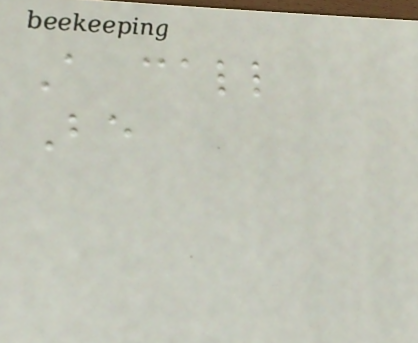A call
Be
